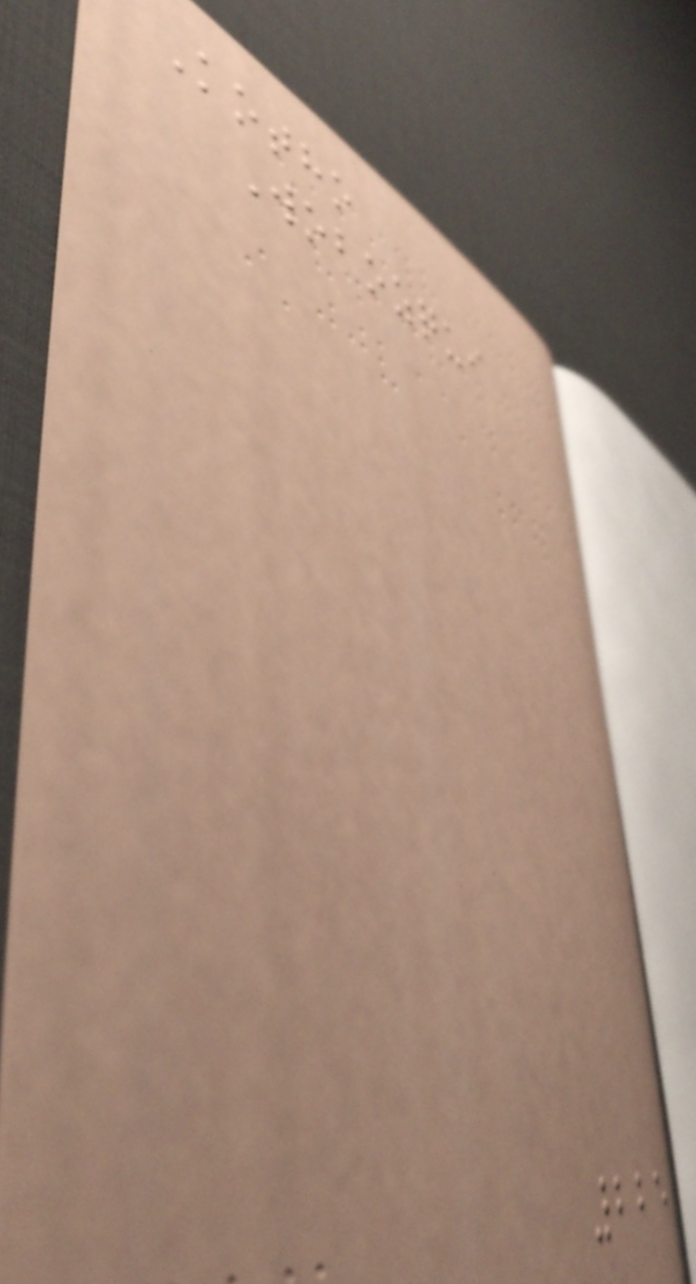Kotho
Wobozqui
225
